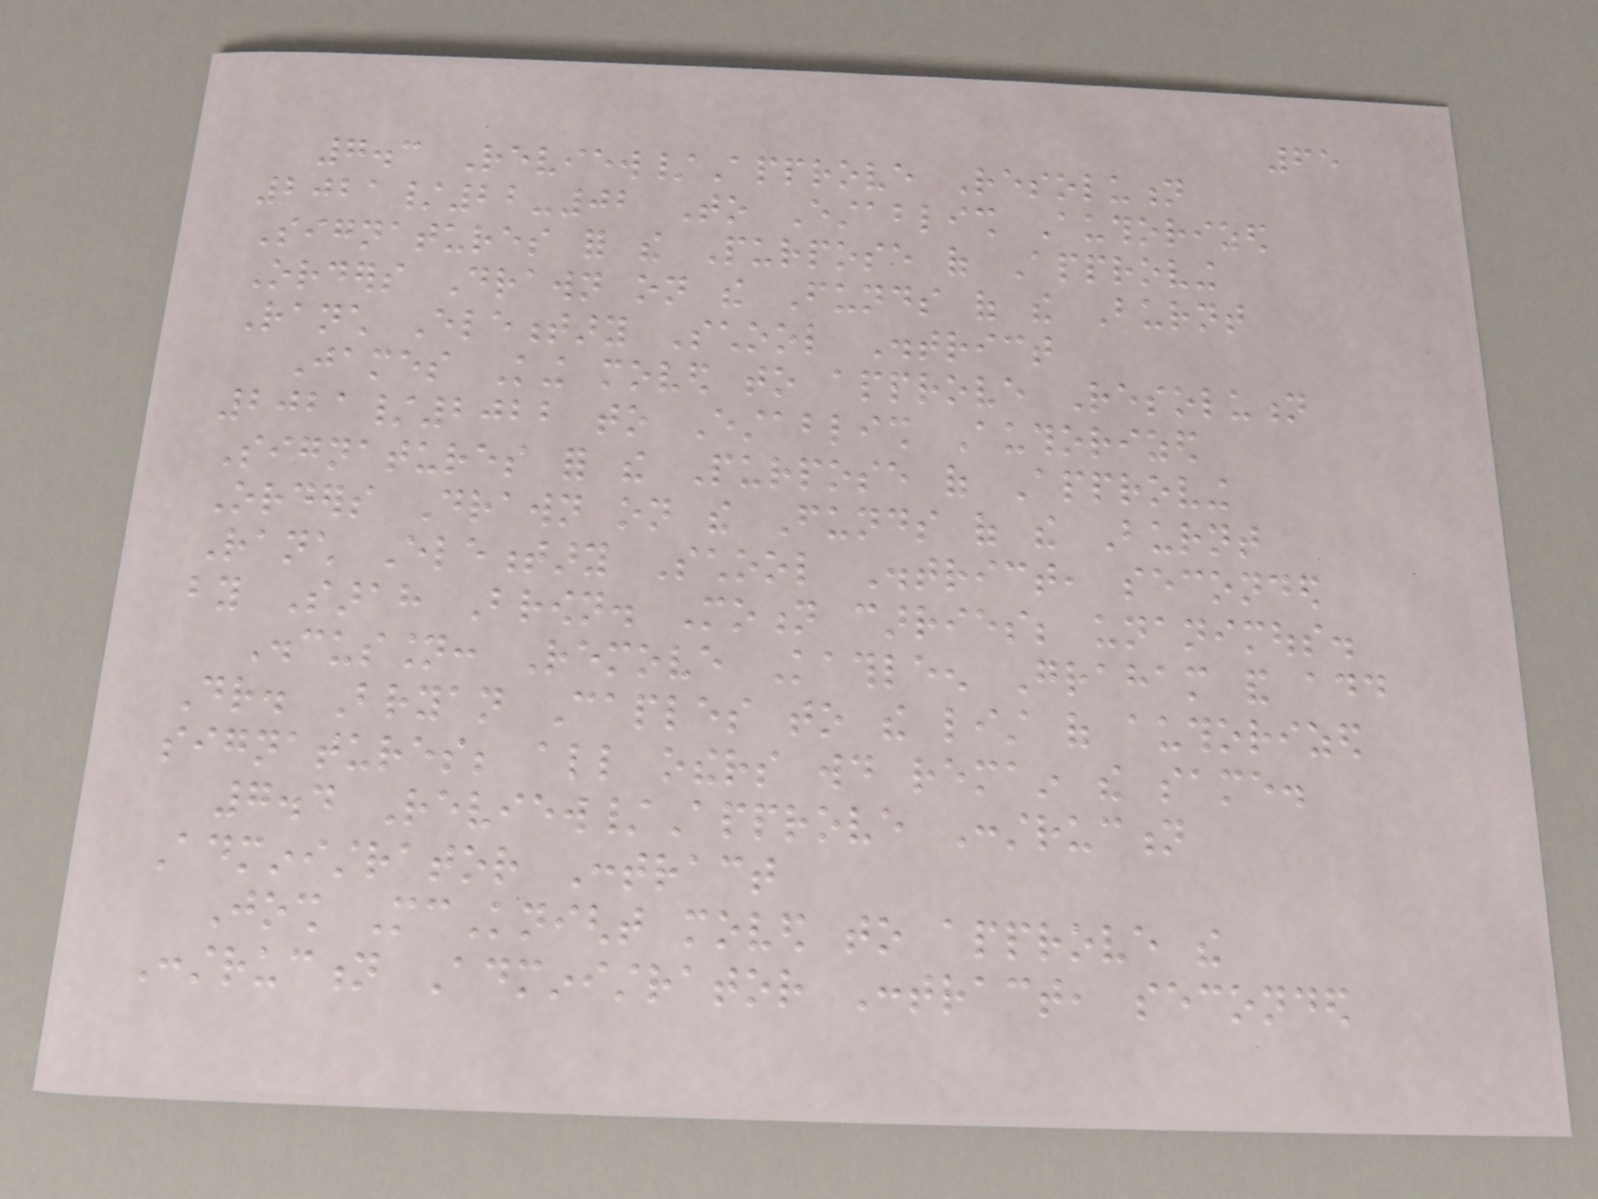65
7.3 Review/Approve Resolution
2021/22-02 To Establish Authorized
Signatures for the Purpose of Approving
Orders Drawn on the Funds of the Burnt
Ranch Elementary School District
James King moved to approve Resolution
2021/2022 to Establish Authorized
Signatures for the Purpose of Approving
Orders Drawn on the Funds of the Burnt
Ranch Elementary School District, seconded
by Sarah Brown. Motion carries; unanimous.
Discussion: Remove Kathleen Graham and add
Dr. Bryan Caples to the list of authorized
signatures; all others would remain the same.
7.4 Review/Approve Construction
Administrator Contract
Josh McKnight moved to approve the
Construction Administrator Contract, seconded
